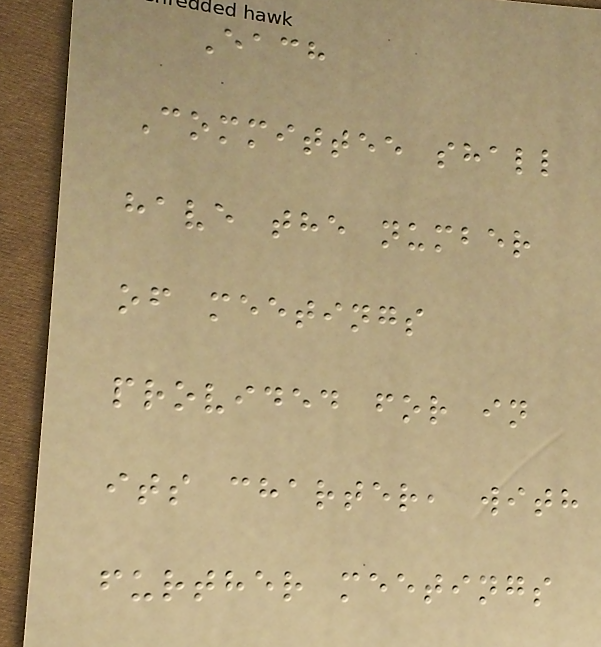Each
Committee shall
have the number
of meetings
provided for in
its charter, with
further meetings
